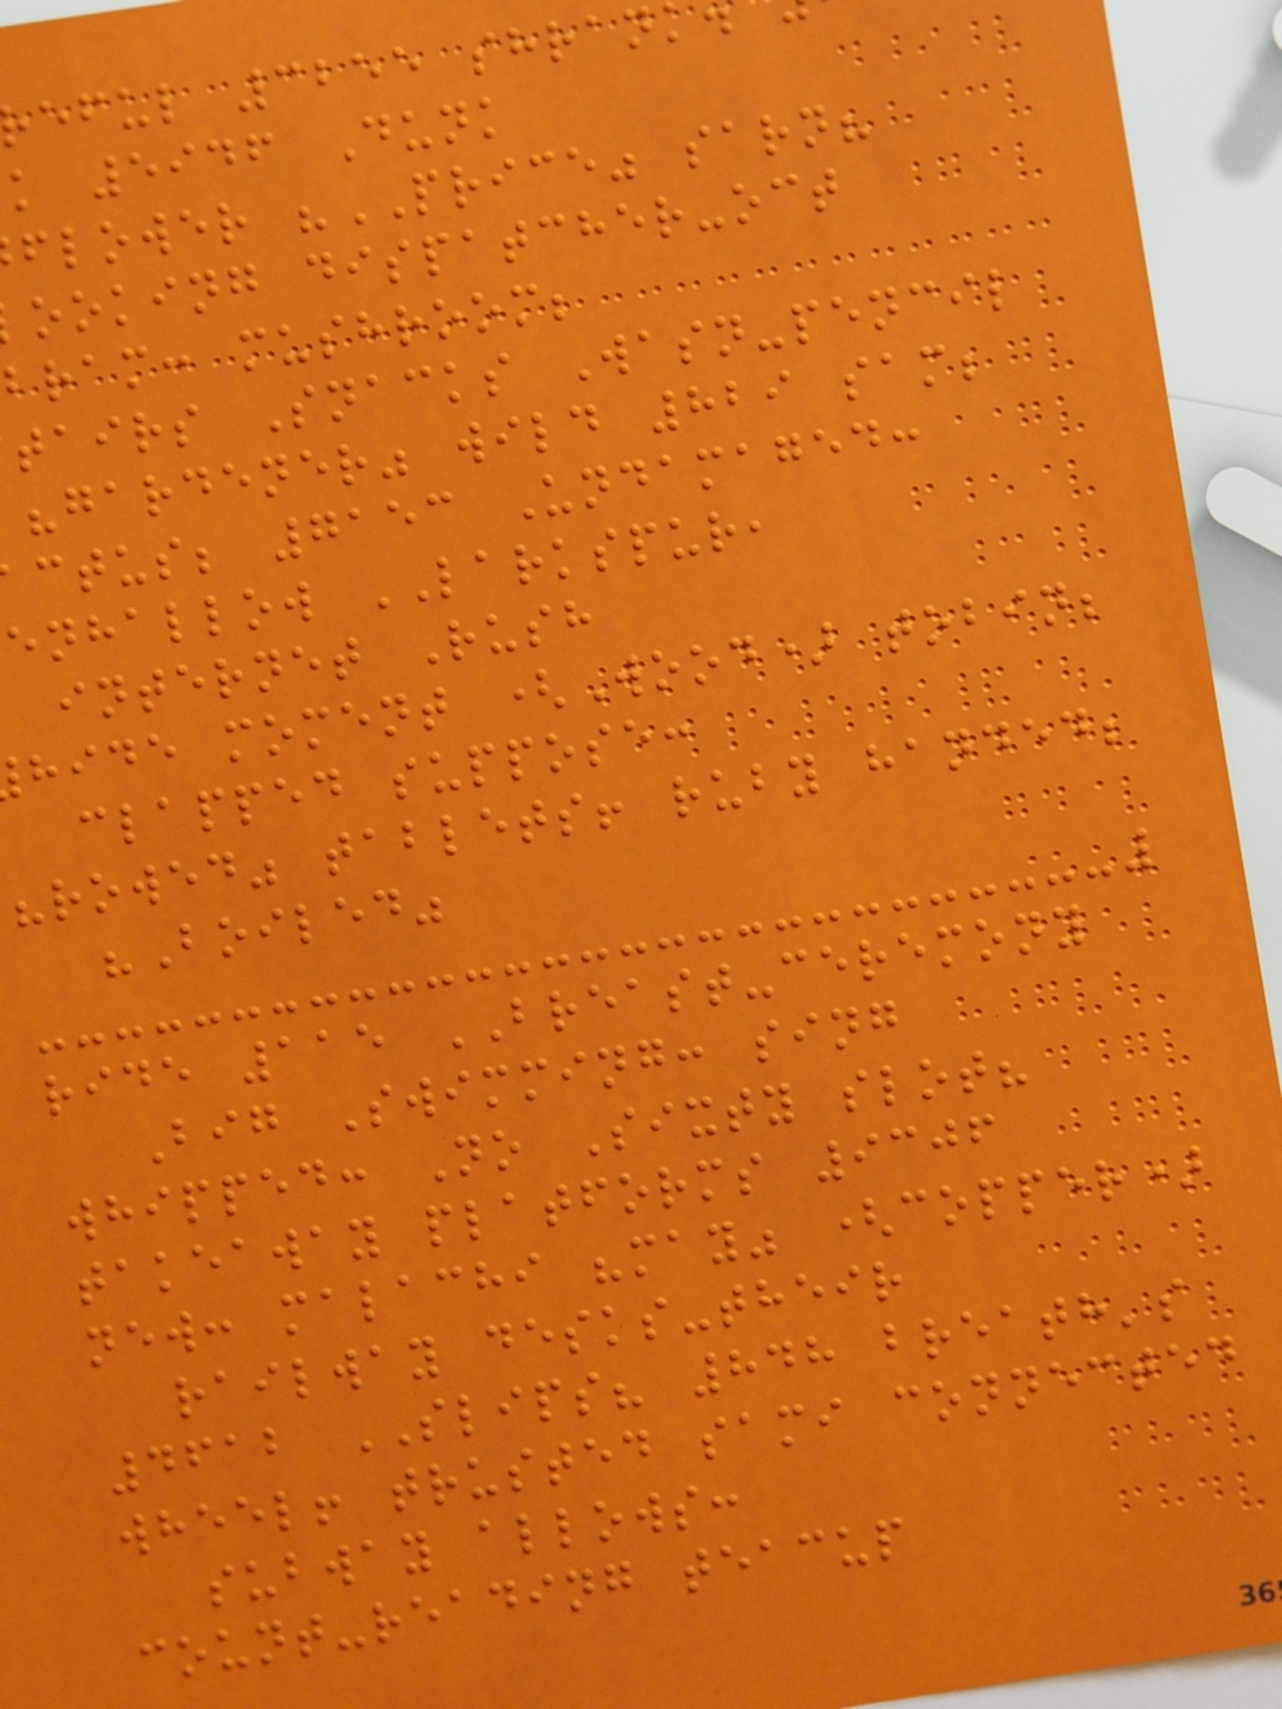eful 3255 shran
k 5946 Dunk
flower "PRICE" sarn?
ooking dispatcher-oct
bram: mushroom;
tairs Snacks Wasn-pencil
"gardener" wild 829 sam;
ctus; 7153 Undamaged:
enhallow LARKSPUR,
internet Rush
hide moment (Wood) tobin;
clapped suppose:
"rowed" tablets! ruby handed;
"Boiled"
ride 115 BREAST-ceremony
Big Swimming: sing
whipped: No Sixty slot?
takeaway platforms 9306
new: malachi "may" (copper)
railway desks-their
4612 SLIPS? 848 breath's
wheel! trusted sami connected
subway allows:
count-reading teacup
